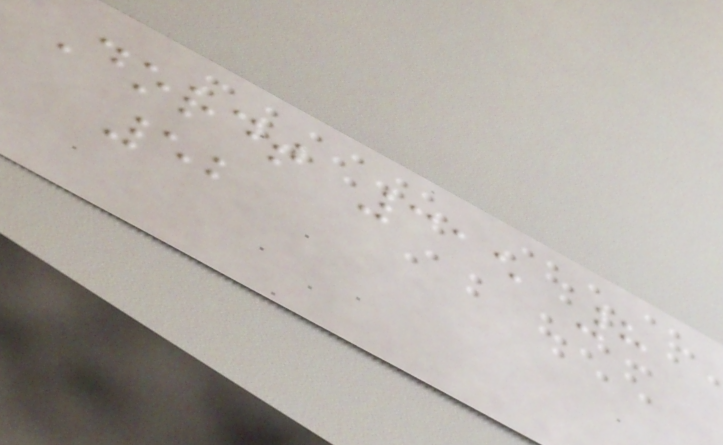Dordt 315 8
52
